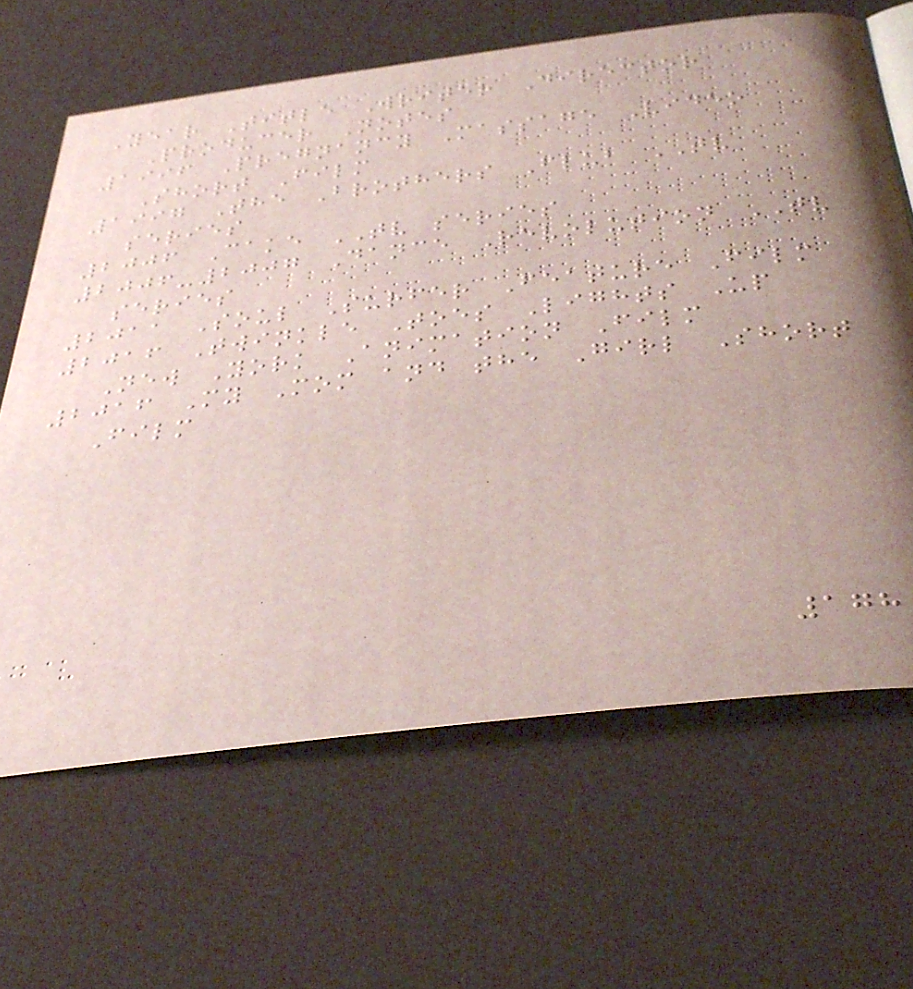Year Title Writer Director
Producer Notes
1996 Pregnancy Massage Video
Short Film
1997 The Brothers Flub TV
series
2006 Cake TV series
2006-2007 Dance Revolution TV
series
2011 Soul Surfer Feature Film
2016 Twinkle Toes Lights Up
New York Animation Film
2016 My Mom and the Girl Short
Film
178
